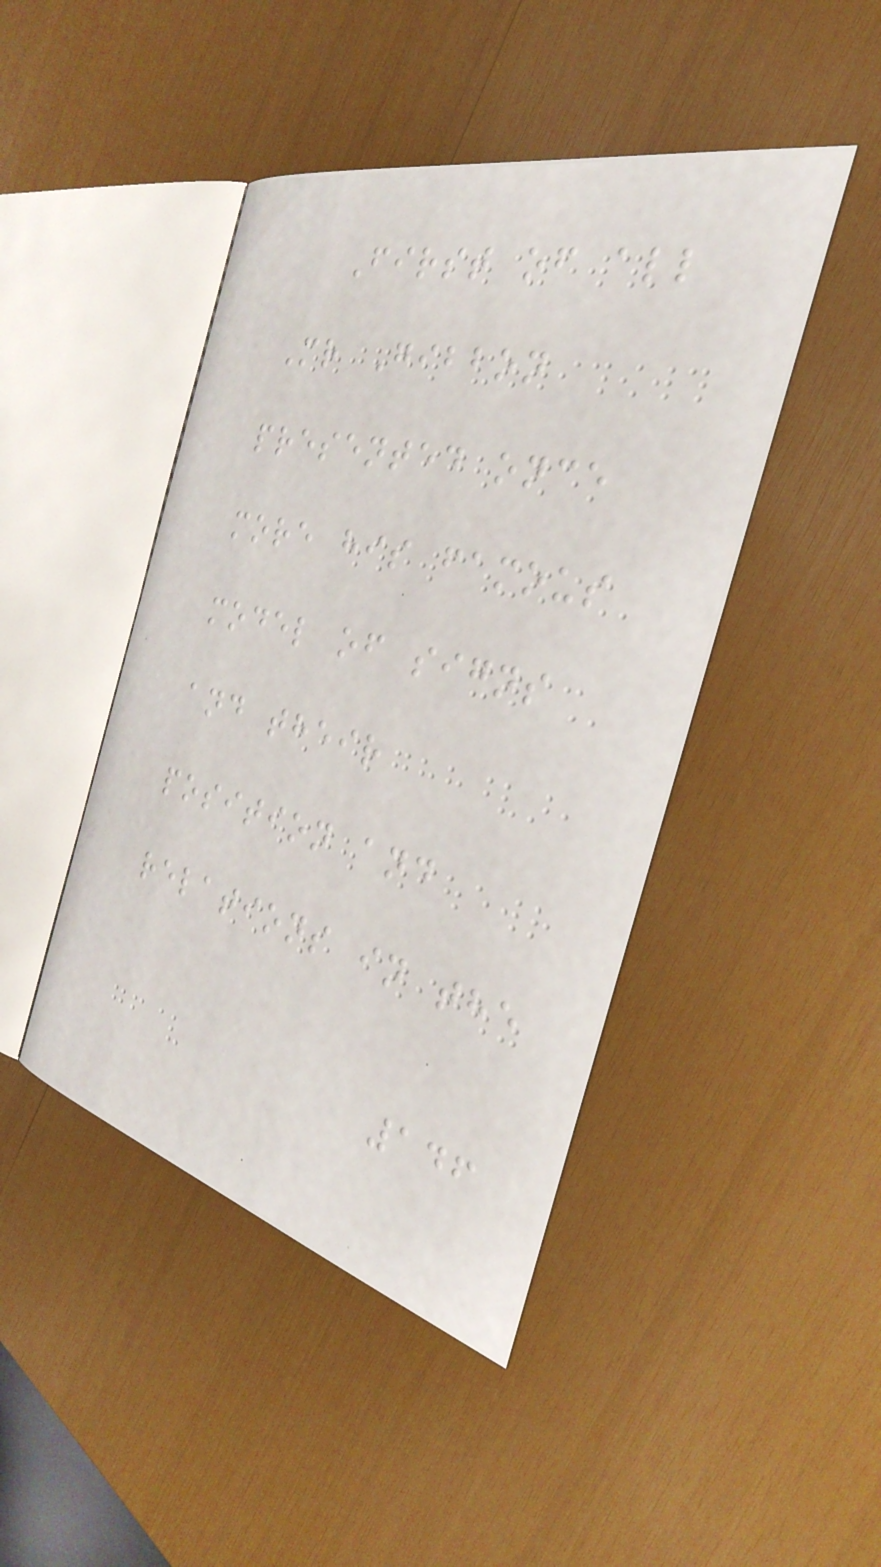First of all
Mr Gibbon
presented once
more his famous
model of signs
and their
position and
relations in the
146
